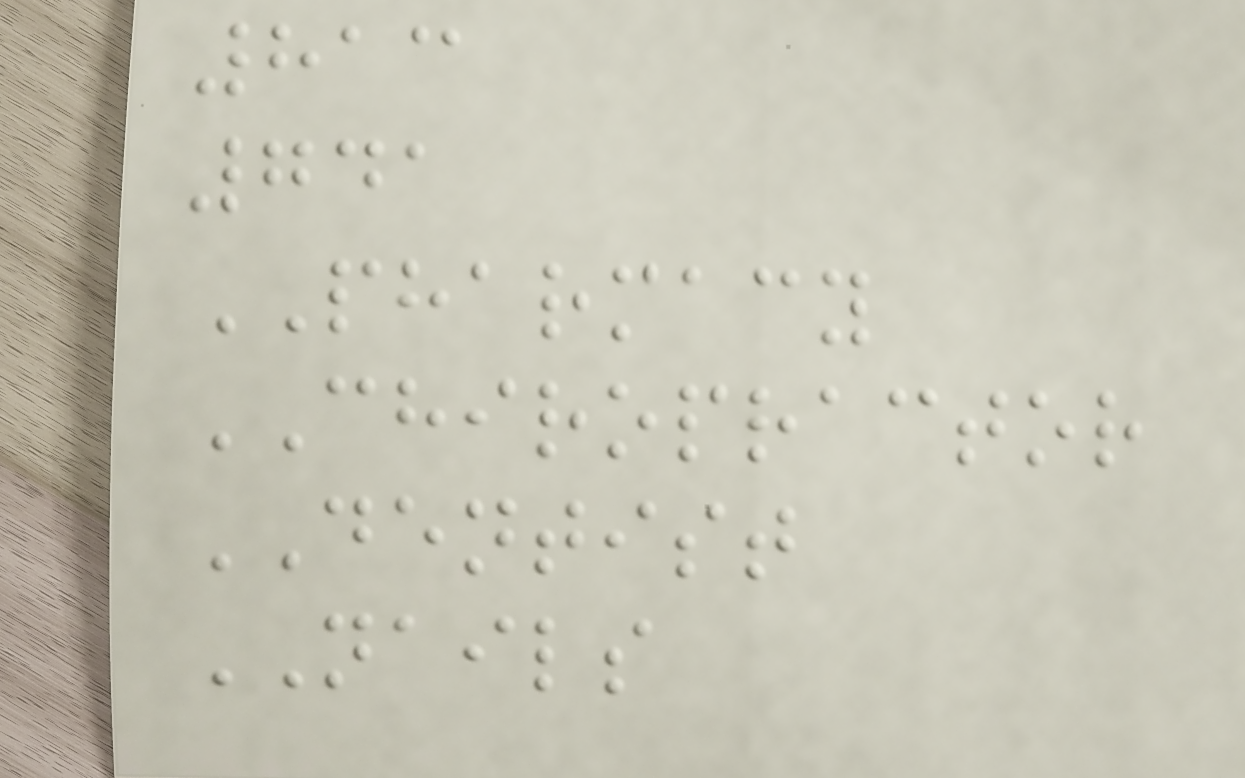813
741
PHARMACY
CHIROPRACTOR
DENTIST
NAILS
